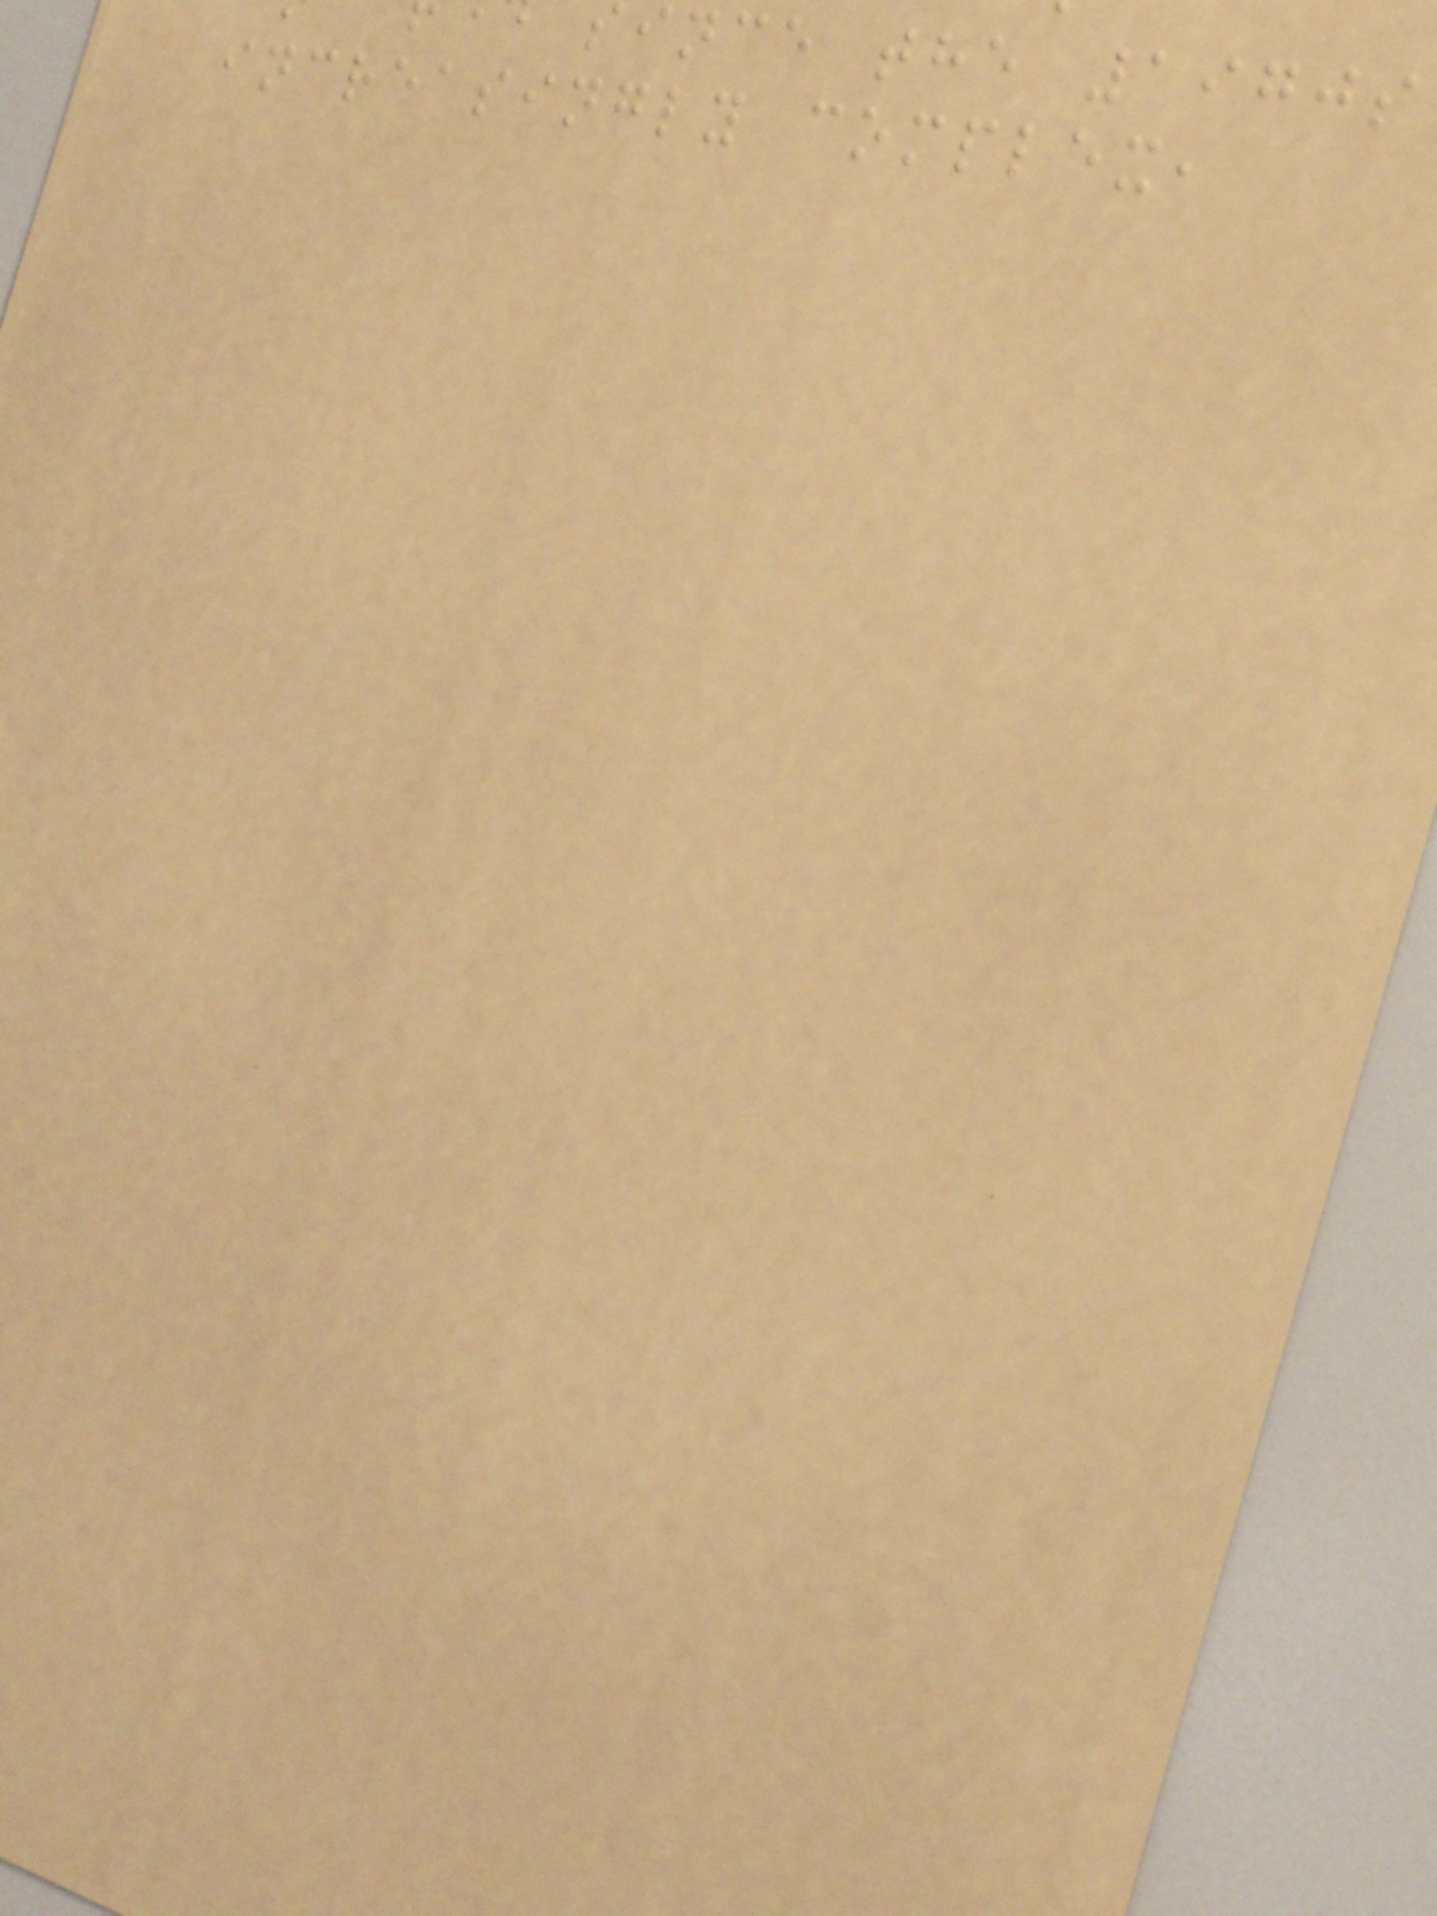ince the 1970s
increasingly complex,
